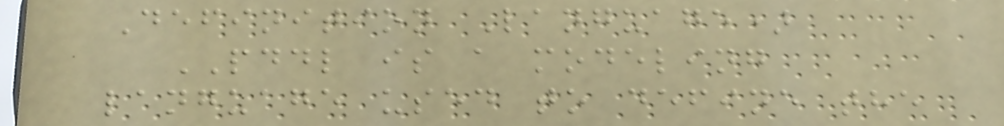Definition Language)
PDDL is a modeling
language used to define the
